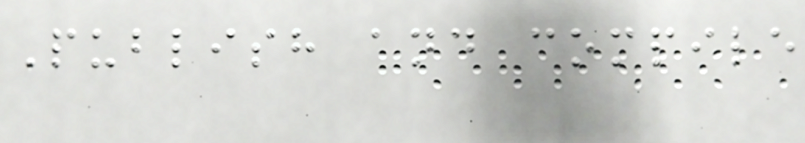Publish and compile
